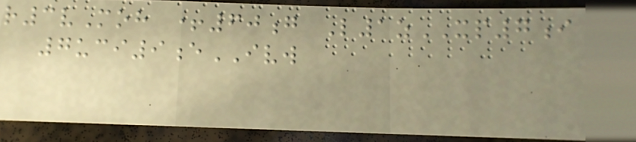r3vMoh +60g L1zXP7i
7uci9eIVW
